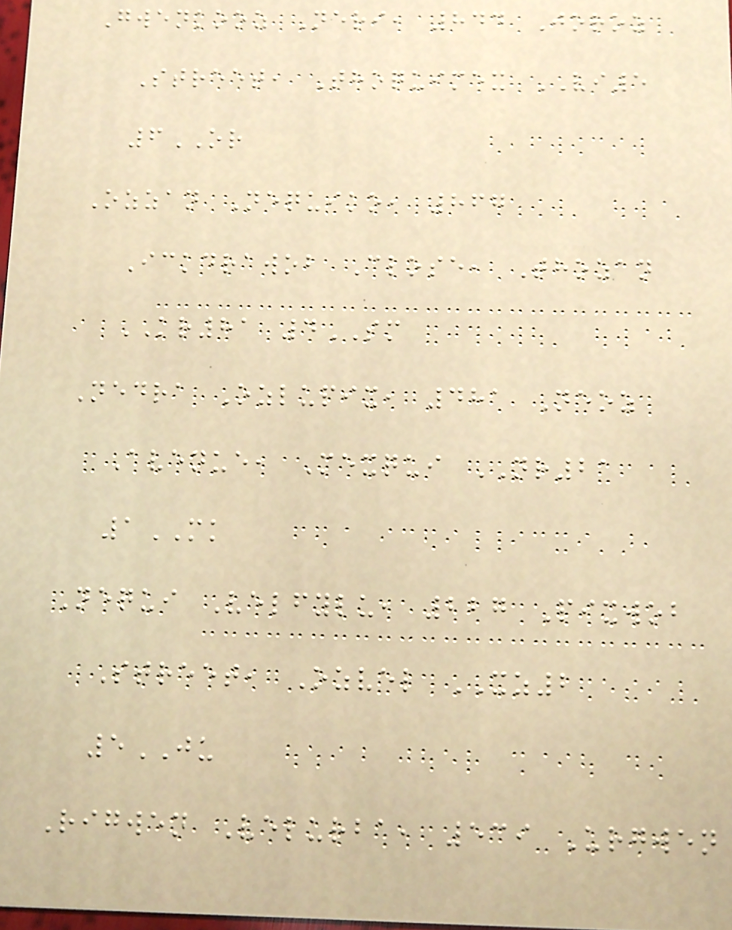Gwenkooz Neri, 844 Joroz
Street, Thoquimex VI5
6OR
Ozzan Nequiko, 867
Ickdrawob Close, Thozan
KR81 4SM
Nedra Ozlupix, 481 Neoz
Avenue, Mexqui NR21
1MK
Nequi Velfylu, 227 Pixwob
Street, Ozvel XZ2
5JU
Rigwen Velurba, 539 Urgwen
